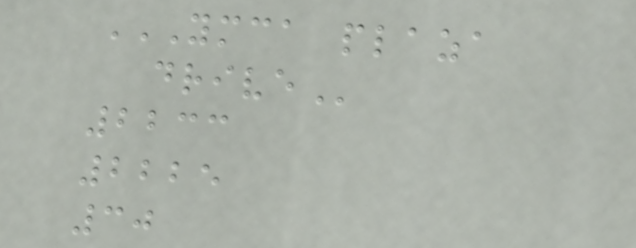YMCA PLAZA
DRIVE
2233
2225
30
